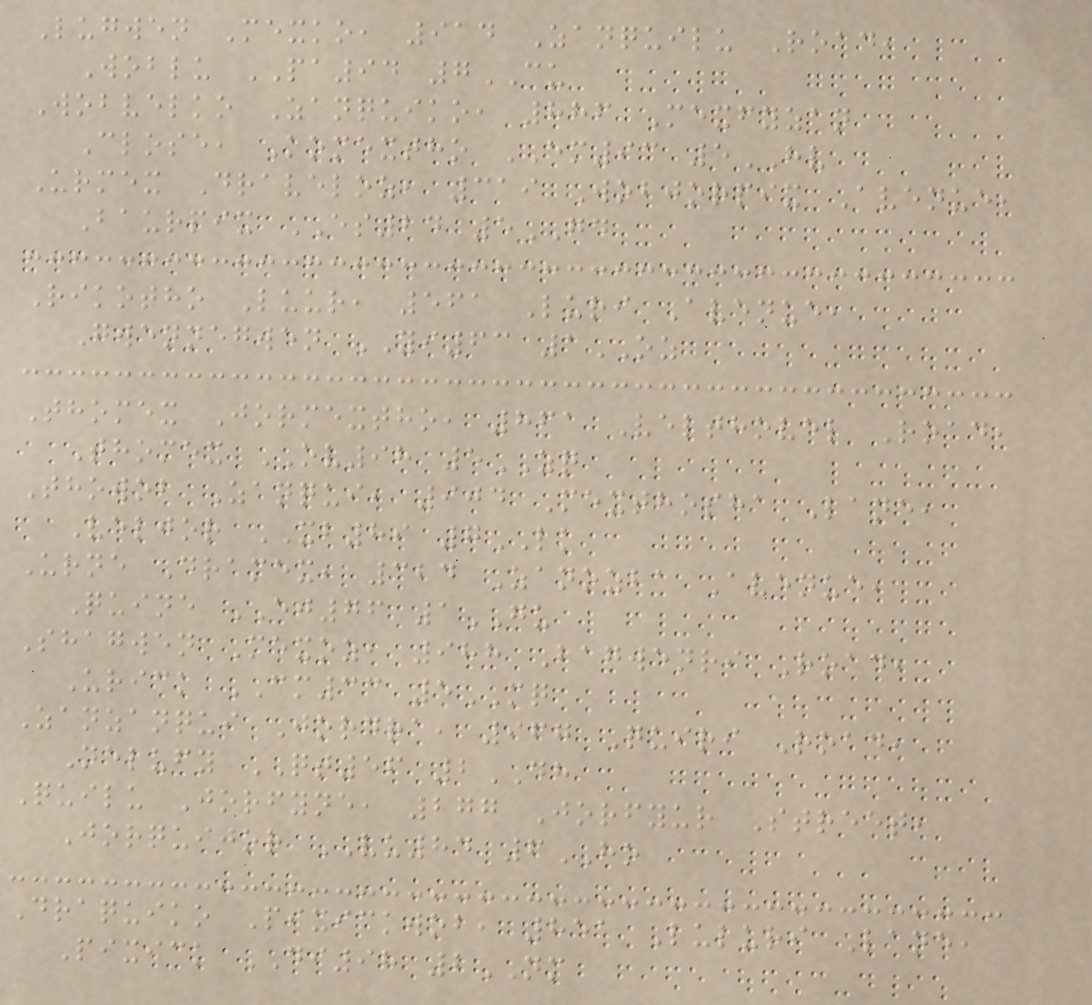Lugwen Mexko, 914 Zanquilu Road,
Woblu PA94 7CU
Wobvelko Zanquiko, 886 Mexfyzan
Close, Komextho EM93 5HV
Urmex Draveloz, 319 Wobjorpix Avenue,
Baurpix ES24 5GD
Rikotho Luur, 561 Luri Avenue,
Gwennegwen YI63 1OZ
Thomex Jormextho, 861 Velthovel Road,
Thomex OV98 5ZQ
Thowob Zanqui, 904 Mexthosha Lane,
Veljor XB89 7LK
Urne Dramex, 324 Zanozba Avenue,
Quine EJ76 1GU
Shagwen Mexoz, 988 Bagwenri Road,
Urick CM33 5MQ
Zanzanqui Jordra, 967 Quiri Road,
Nelufy QT56 2DH
Quilu Jorfyne, 277 Jorfyur Street,
Jorquijor VU84 6HO
Draquiko Pixickwob, 851 Luluri Lane,
Pixick DI98 2NM
